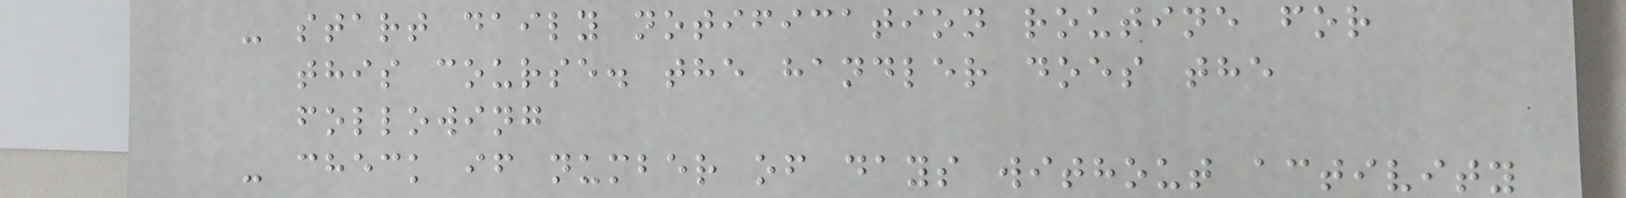- start daily notification routine for
this course. the handler does the
following
- check if number of days without activity
